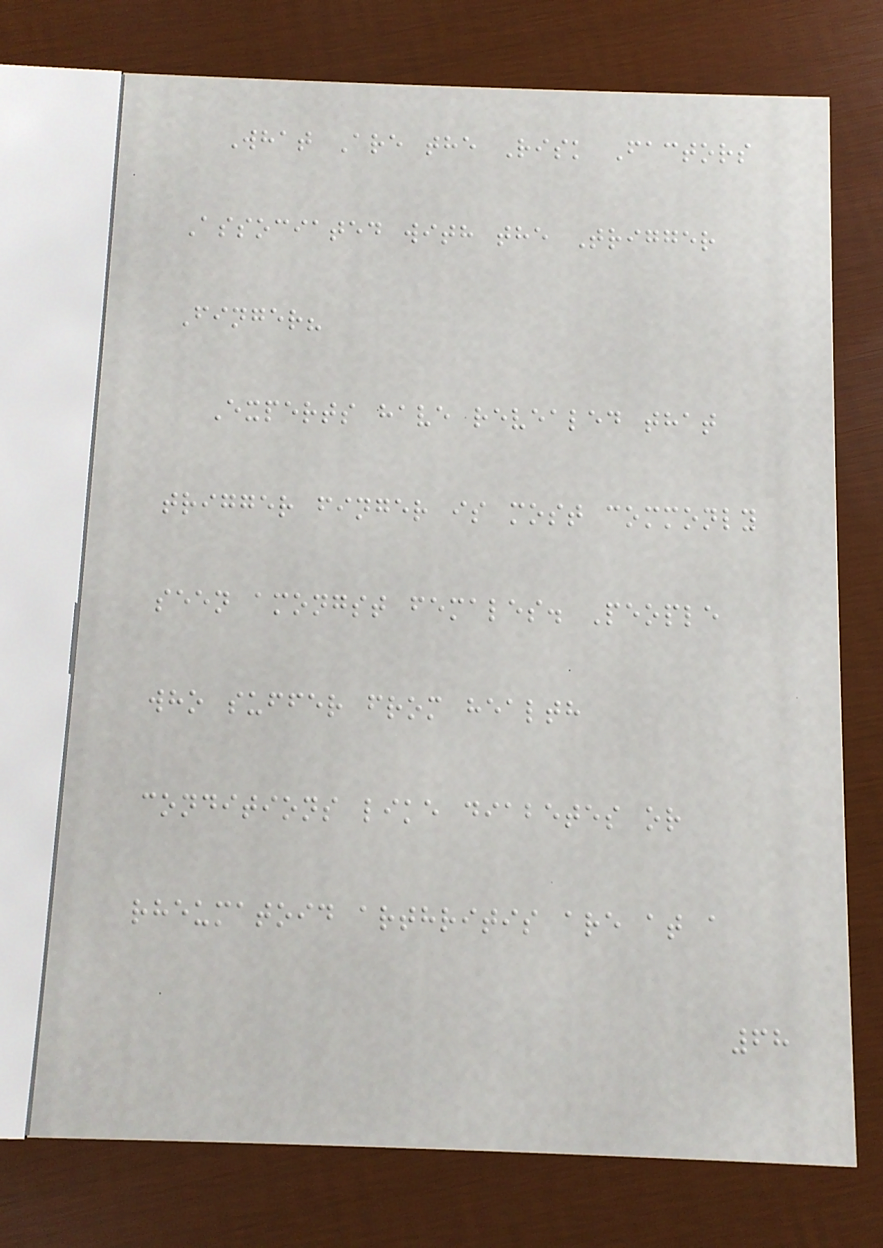What Are the Risk Factors
Associated with the Trigger
Finger?
Experts have revealed that
trigger finger is most commonly
seen amongst females. People
who suffer from health
conditions like diabetes or
rheumatoid arthritis are at a
68
